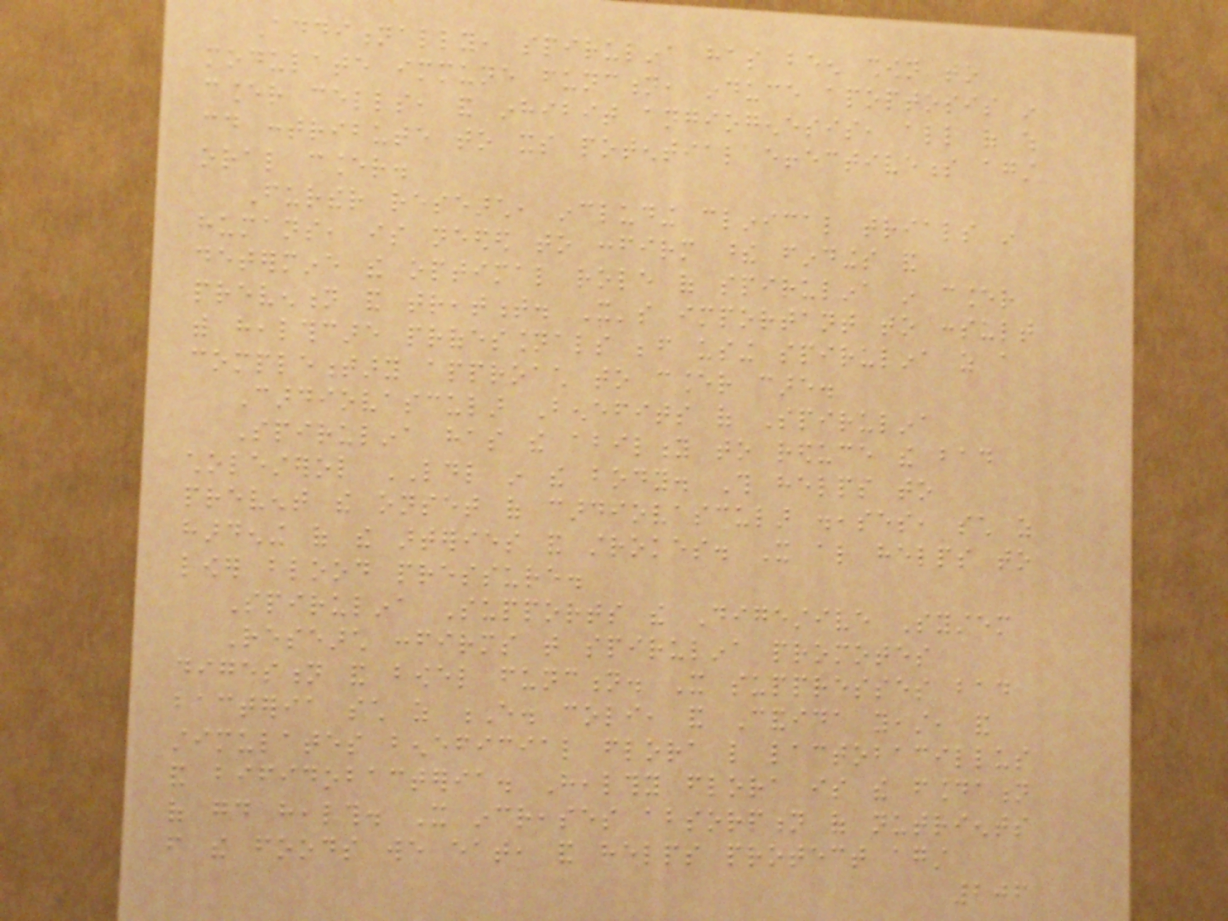Additionally, spirulina has been shown to
modulate immune function, induce apoptosis in
cancer cells, and inhibit angiogenesis, all of which
could contribute to its potential effectiveness against
oral cancer.
Further research, including clinical trials in
humans, is needed to confirm these findings and
determine the optimal role of spirulina in cancer
prevention and treatment. It's important to consult
with healthcare professionals before using spirulina as a
complementary approach to cancer care.
Cardiovascular Benefits of Spirulina
Spirulina has the ability to reduce the bad
cholesterol LDL in the body. This helps to
prevent the onset of cardiovascular diseases, such as
hardening of the arteries and strokes. It also helps to
lower blood pressure.
Spirulina Supports the Digestive System
Research confirms that spirulina promotes
digestion and bowel function. It suppresses bad
bacteria such as E. coli, and Candida yeast, and
stimulates beneficial flora like lactobacillus
and bifidobacteria. Healthy flora is the foundation
of good health. It increases absorption of nutrients
from the foods we eat, and helps protect against
206
